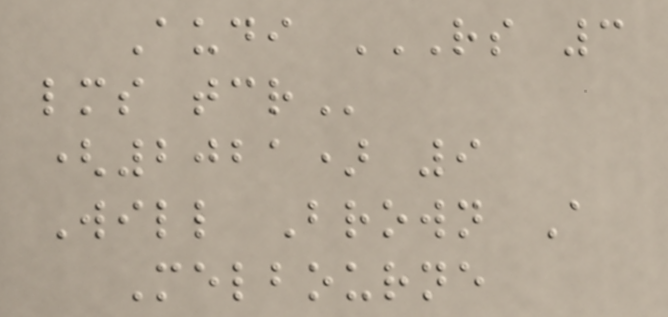Audi RS 3
LMS TCR
(2021) 9
Will Brown A
Melbourne
